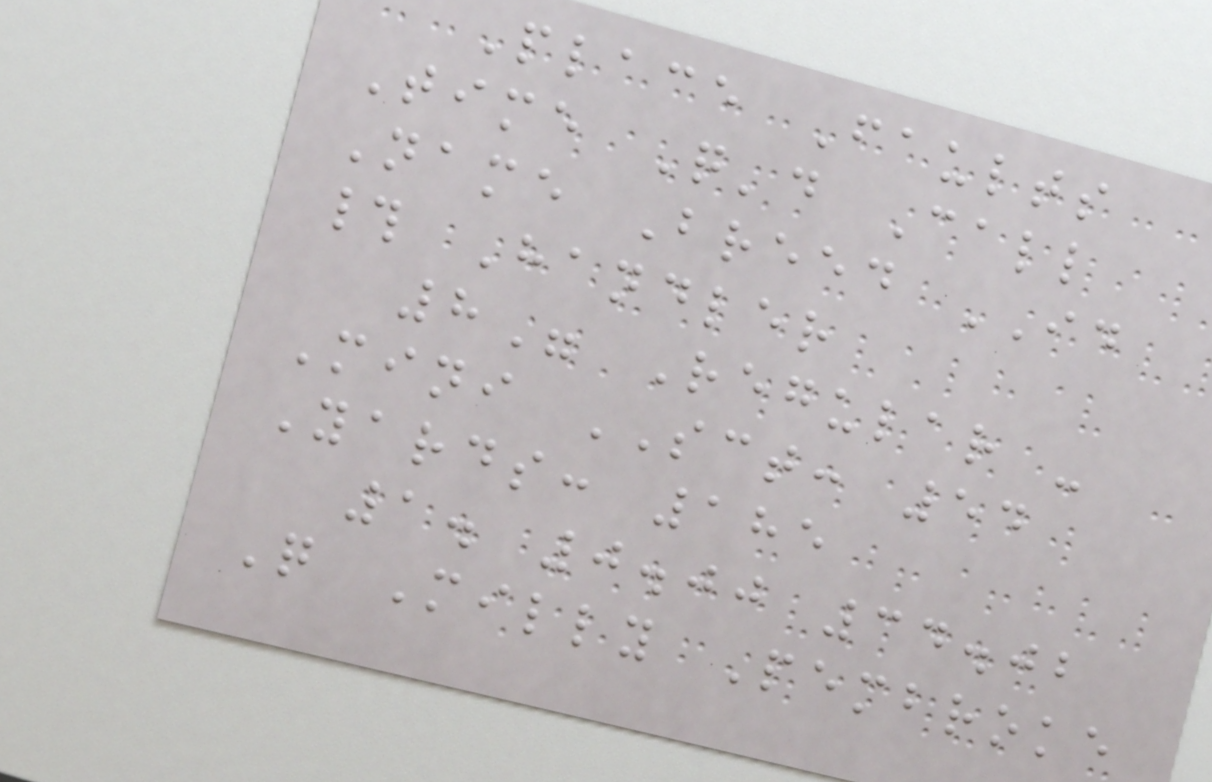Place Faults
Time Q'd Call
Name Breed ID
# Handler
8" Regular -
Mini SCT: 54
Yards: 185
1. 0.00 34.02
Q Milly Pembroke
